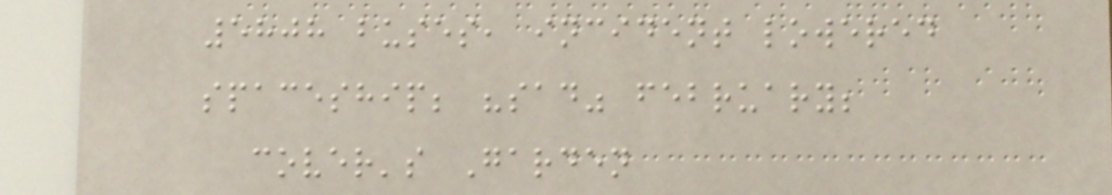5808 buses, incident lowered
spaceship; "sad" february;
cover's Garden
